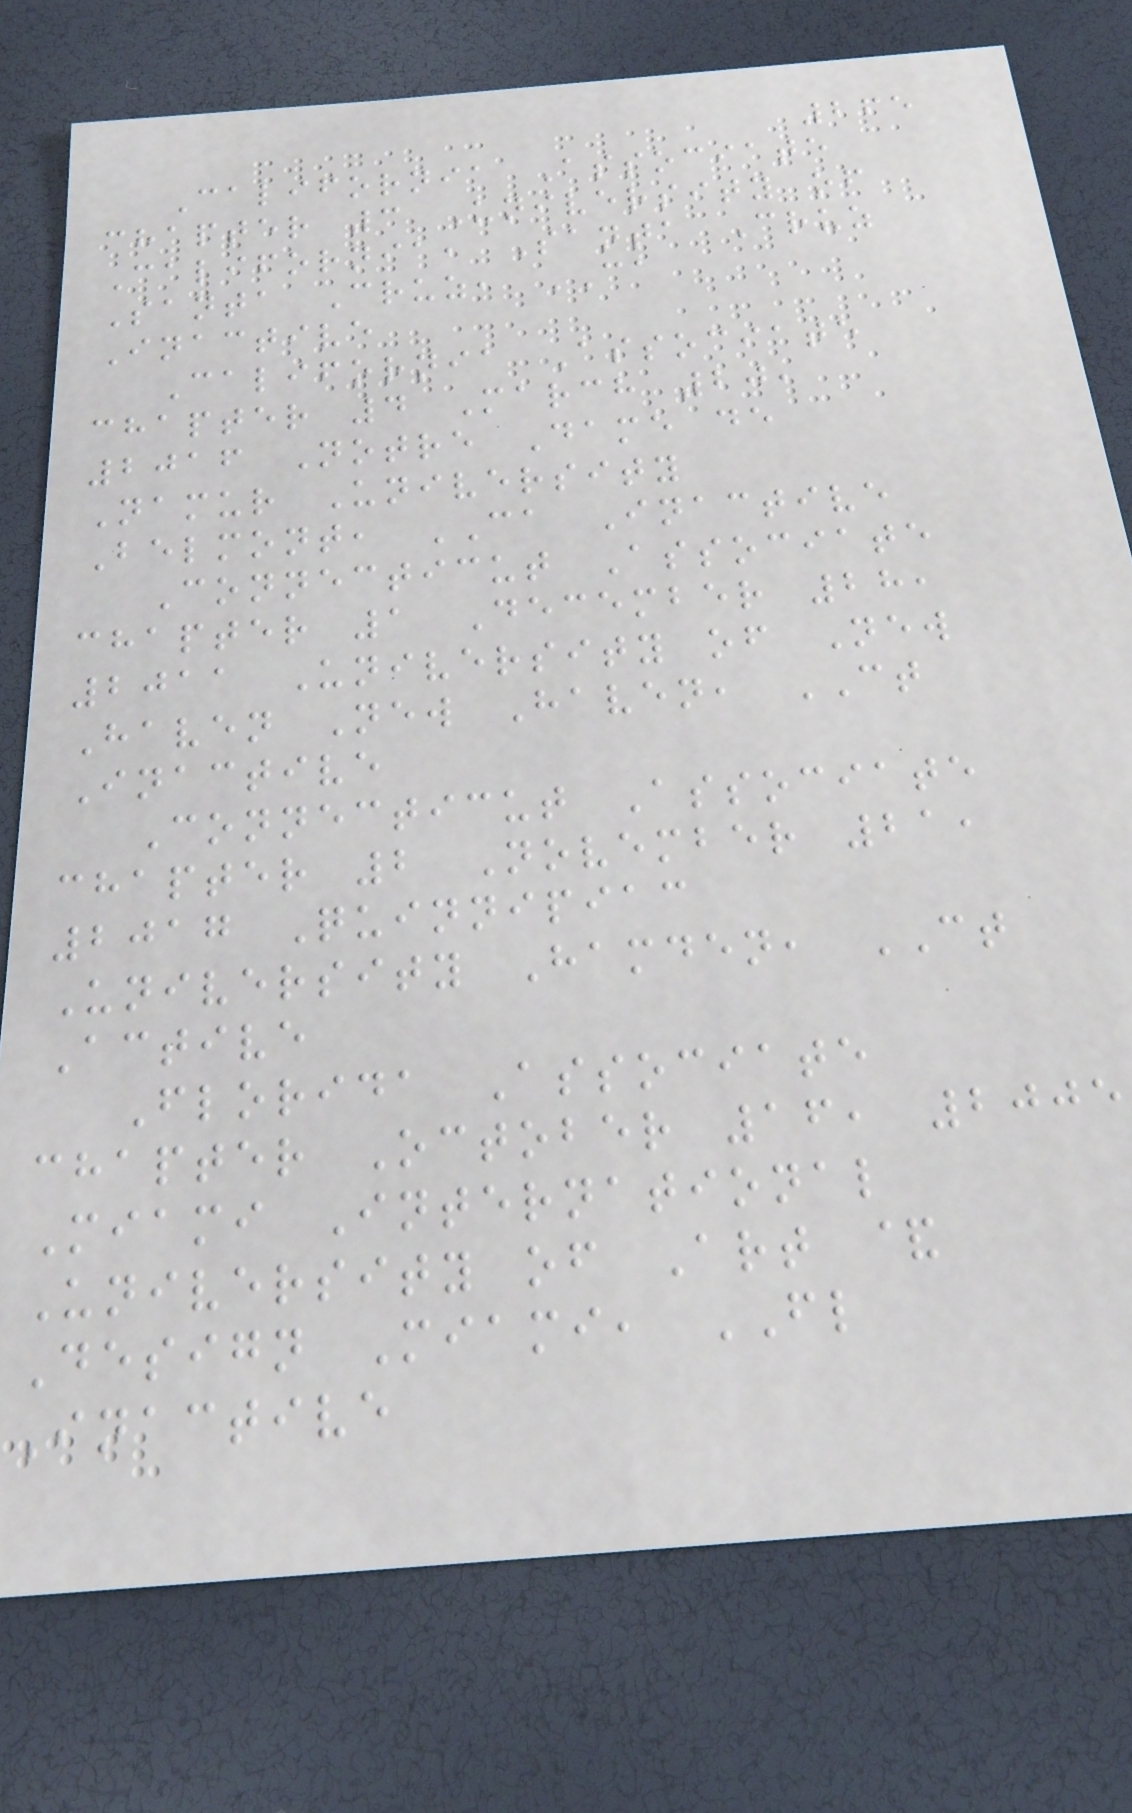265
California Associate
chapter 3 University of
California, Santa Cruz
Santa Cruz, CA
Inactive
California Associate
chapter 4 March 20,
2016 Notre Dame de
Namur University
Belmont, CA Inactive
Connecticut Associate
chapter 1 December 28,
2011 University of New
Haven New Haven, CT
Inactive
Connecticut Associate
chapter 2 November 21,
2017 Quinnipiac
University Hamden, CT
Active
Florida Associate
chapter October 16, 2005
Miami International
University of Art &
Design Miami, FL
Inactive
